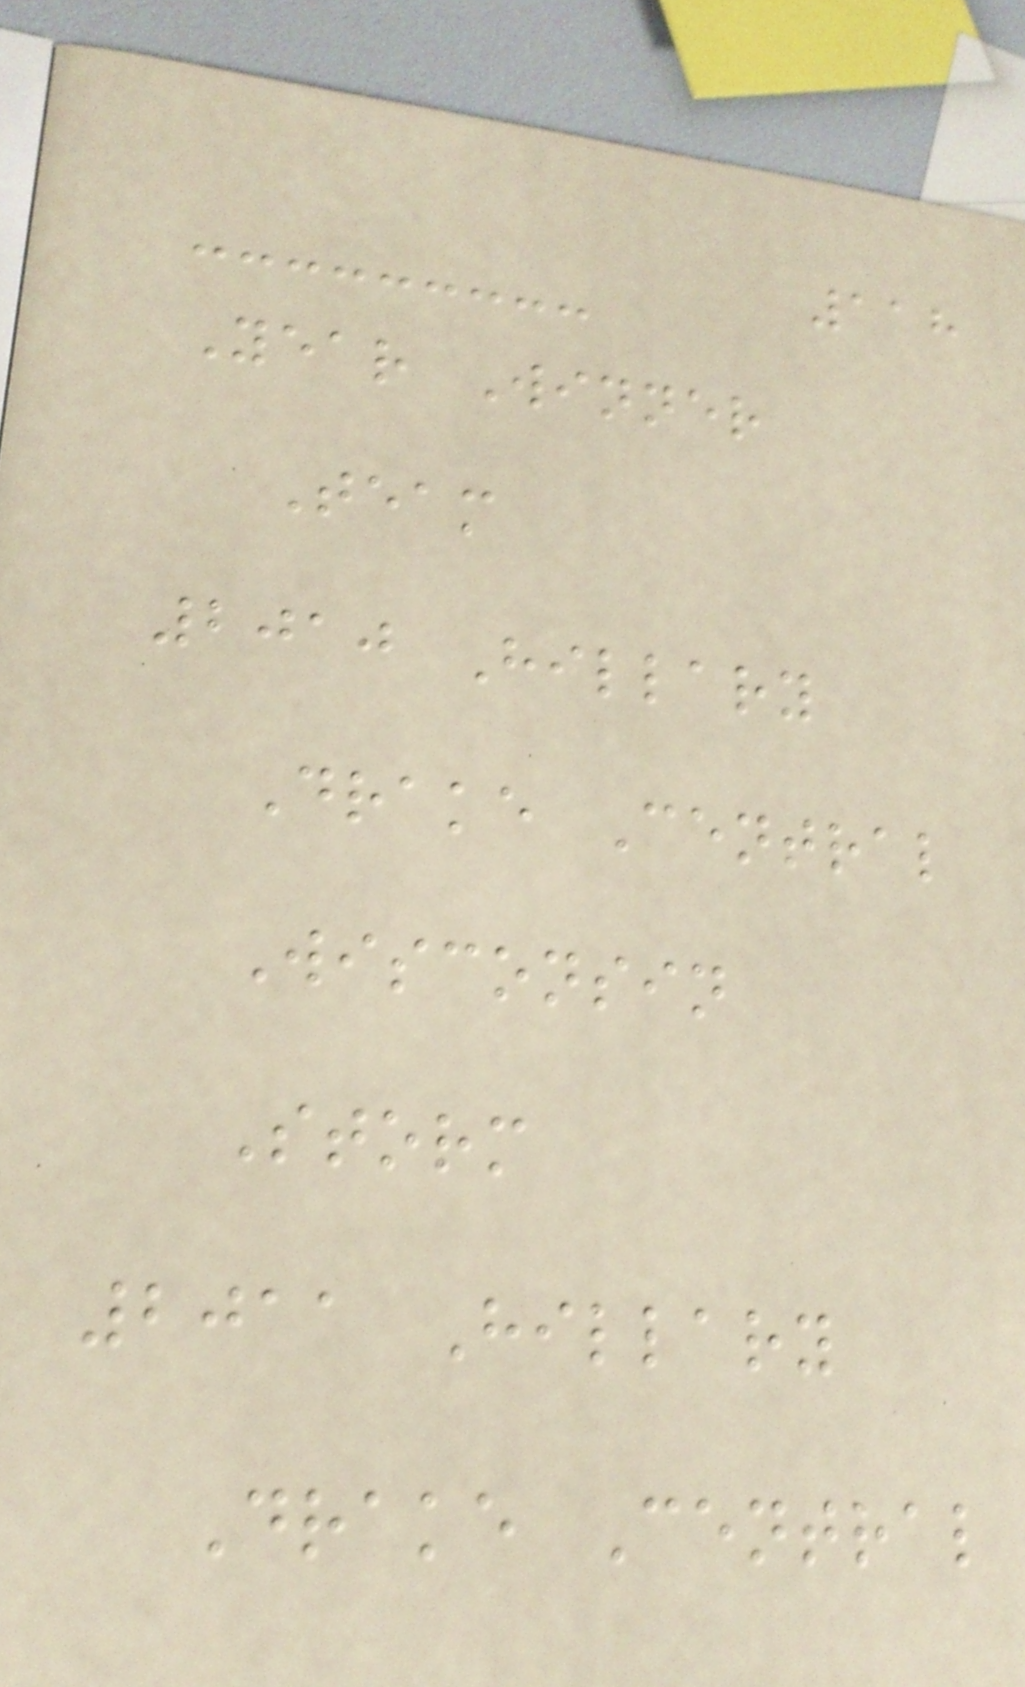118
Year Winner
Team
2010 Hillary
Drake Central
Wisconsin
Storm
2011 Hillary
Drake Central
